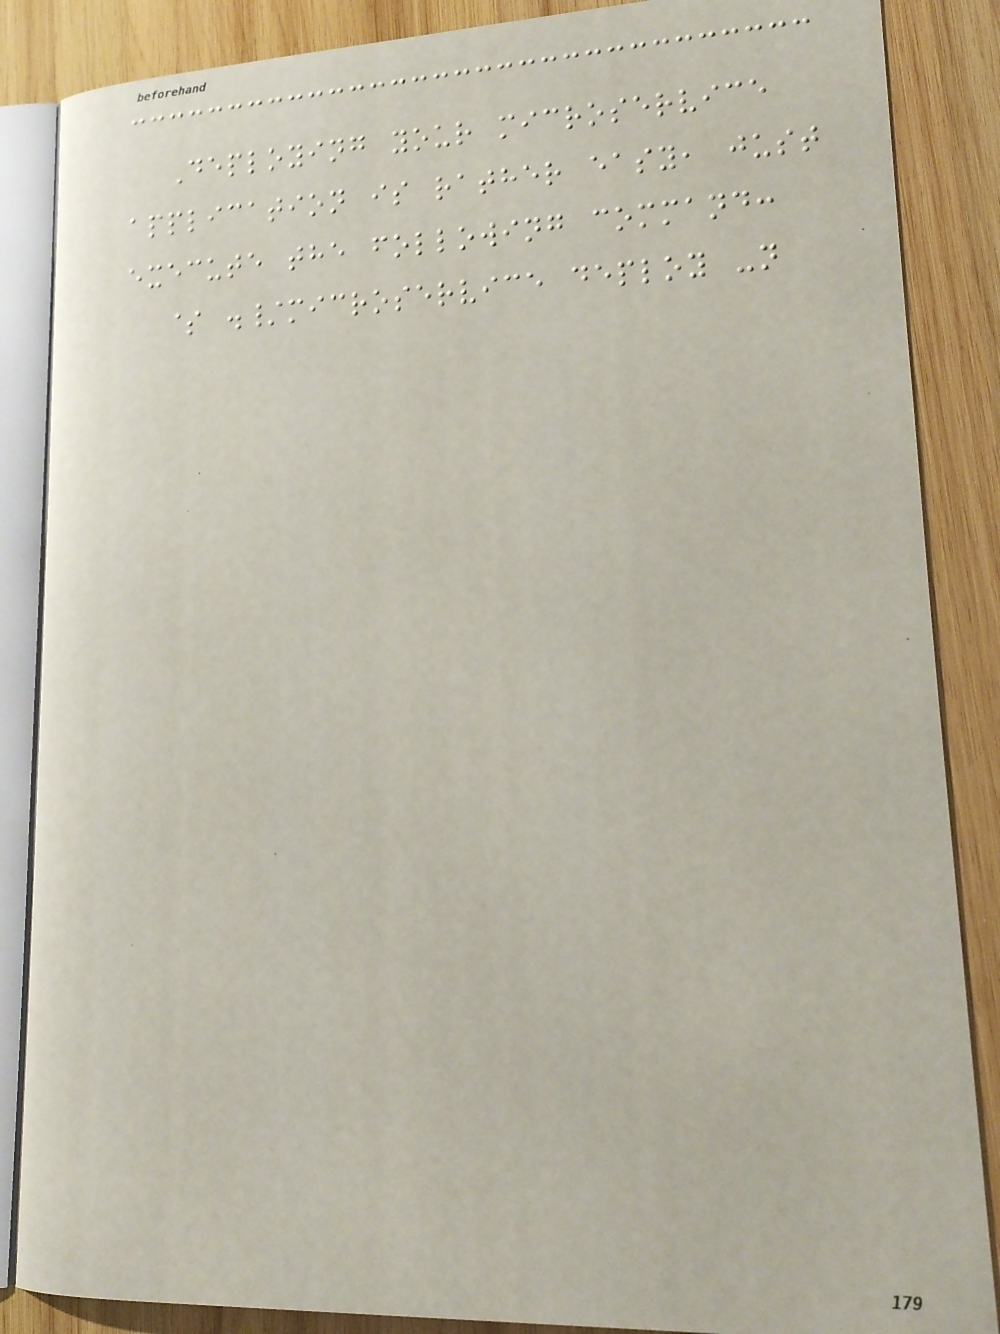Deploying your microservice
application is rather easy, just
execute the following command:
$ ./microservice deploy -n
